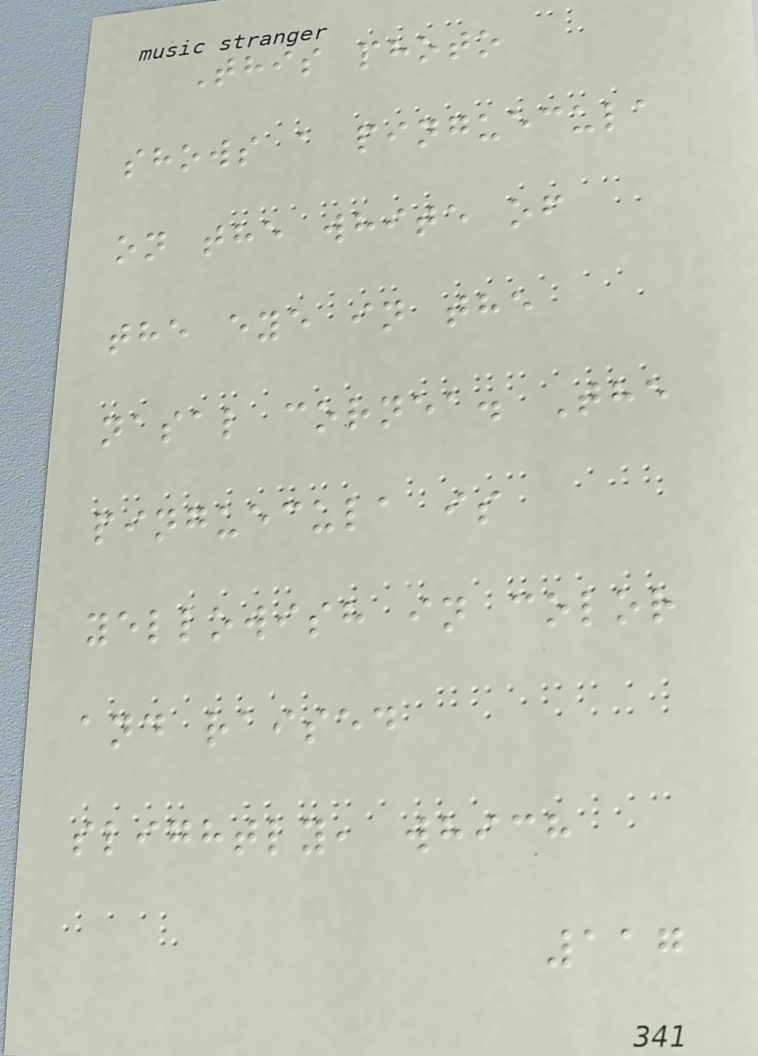This photo
shows a pinguecula
on the white of
the eye in the
nasal cornea. The
pinguecula is
yellowish in color
and raised
slightly, which
117
